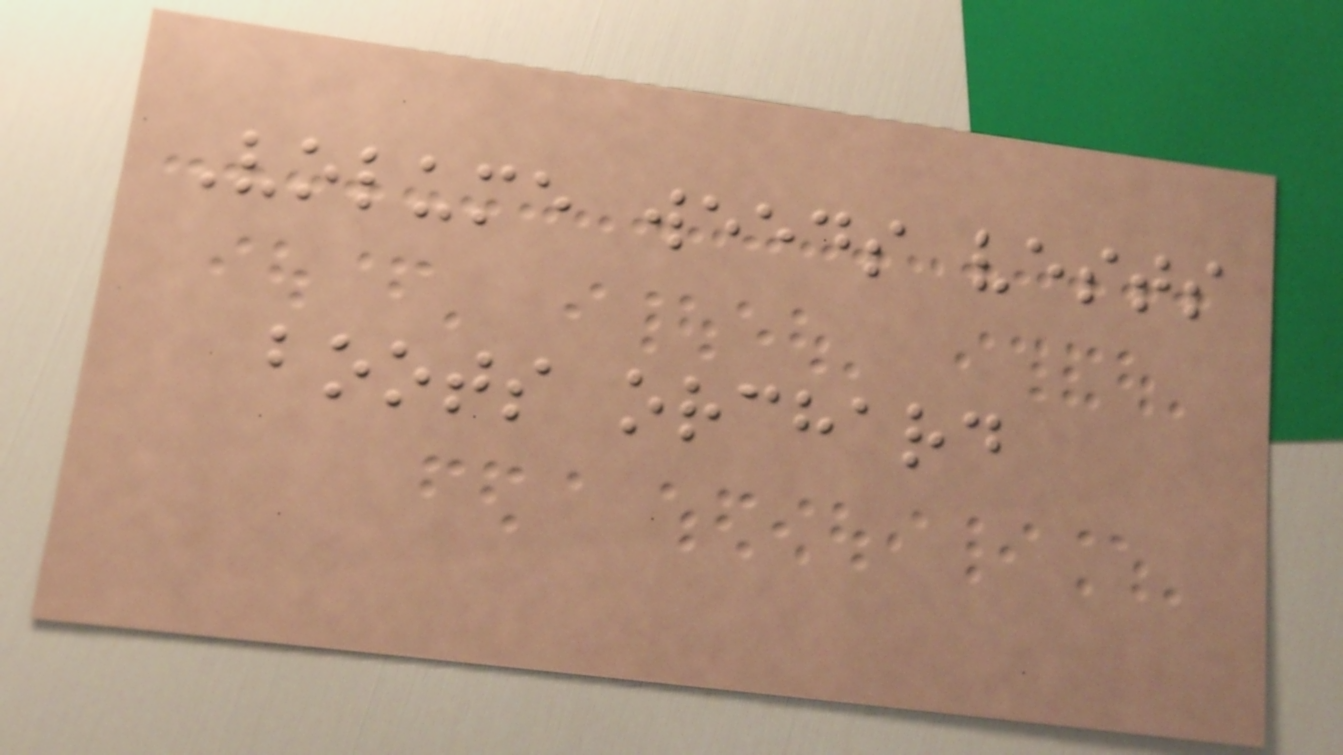Volume weeds vests
boots orchard
